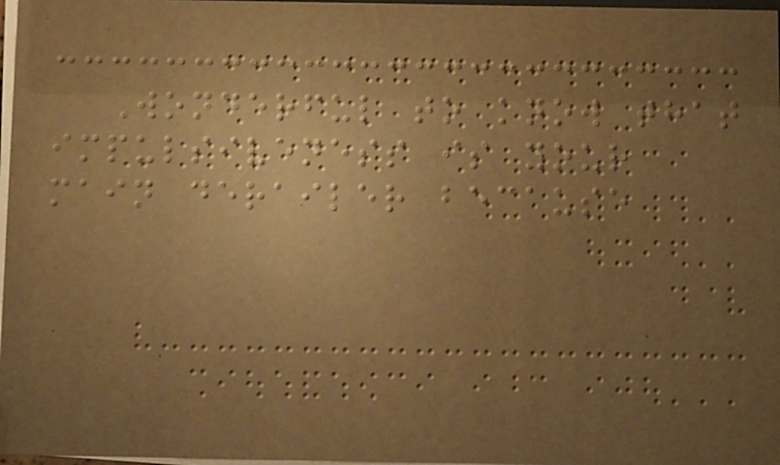Wonderful to know that
impulsiveness is your
main derailer because
